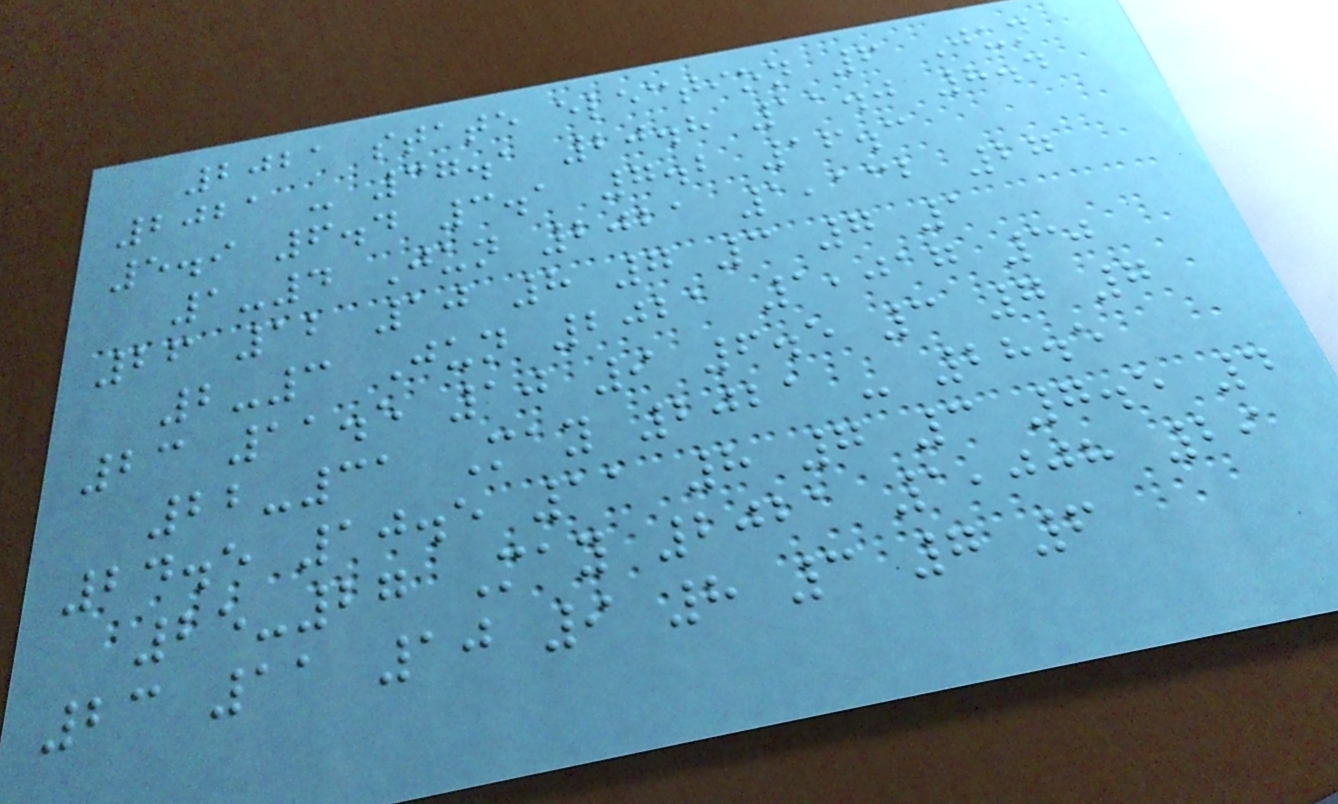2021 state election 6 Jun
2021 - 37.1 20.8 11.0 8.4
5.9 6.4 3.1 7.2 16.3
1-4 Jun 2021 1,132 27
26 12 10 8 7 3 7 1
2-3 Jun 2021 1,017 30
23 11.5 10 9 6.5 3 7 7
22-31 May 2021 - 28.5
24.5 10.5 11 8 7 3 7.5 4
25-27 May 2021 1,008 29
23 11 10 9 8 3 7 6
